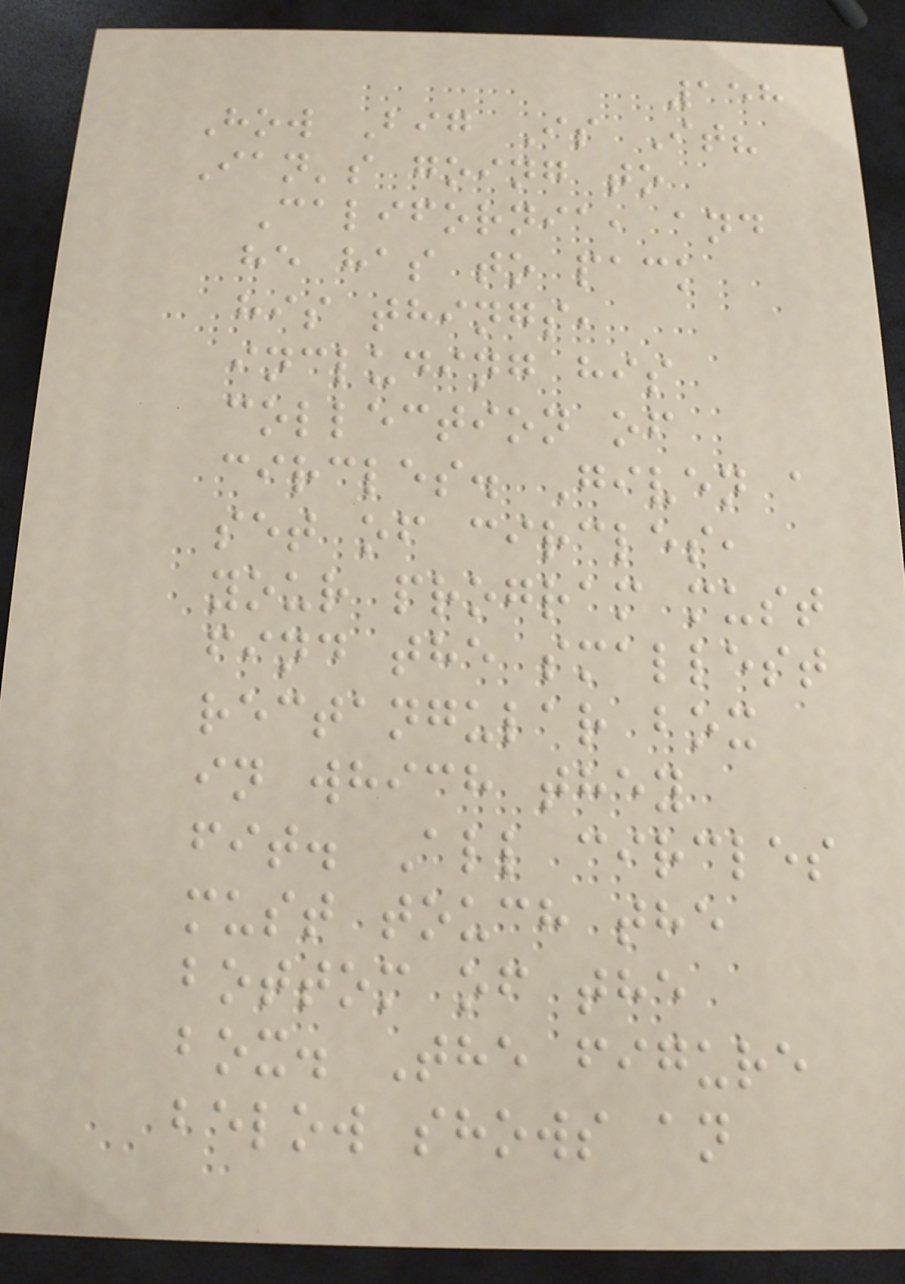158
How Big Is It?
Ian's going to
California, and
he has to pack
his things,
including his
collection of
circles. Given a
set of circles,
your program must
find the smallest
rectangular box
in which they
fit. All circles
must touch the
bottom of the
box. The figure
below shows an
